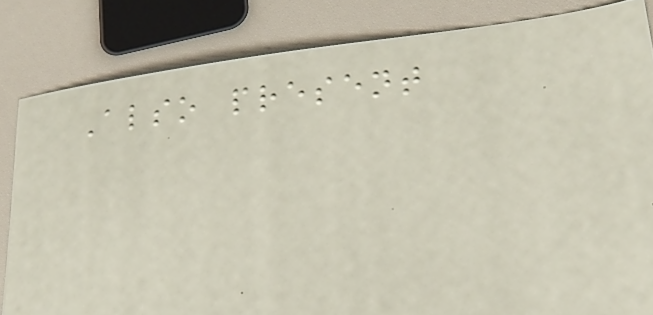Also present
